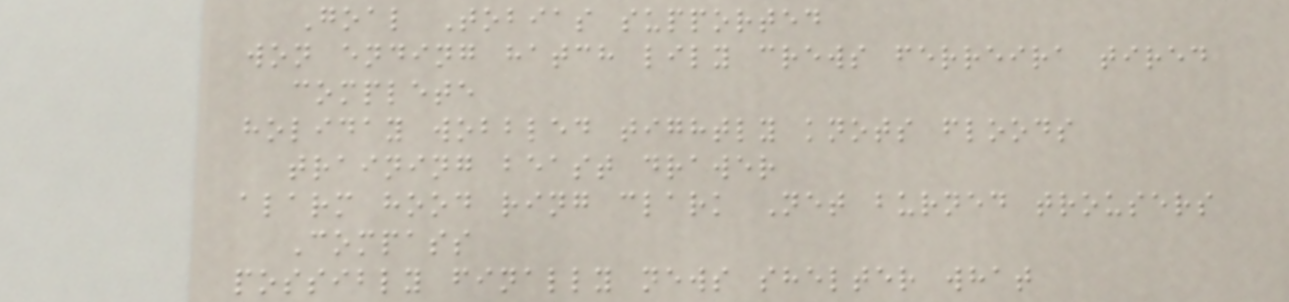Goal Tobias supported
won ending hatch lily crews ferreira tired
complete
holiday wobbled tightly knots floods
training beast drawer
alarm hood ring clark Net burned trousers
Compass
possibly finally news shelter what
